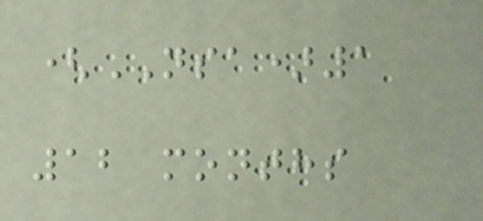(NSA)1
12 months
